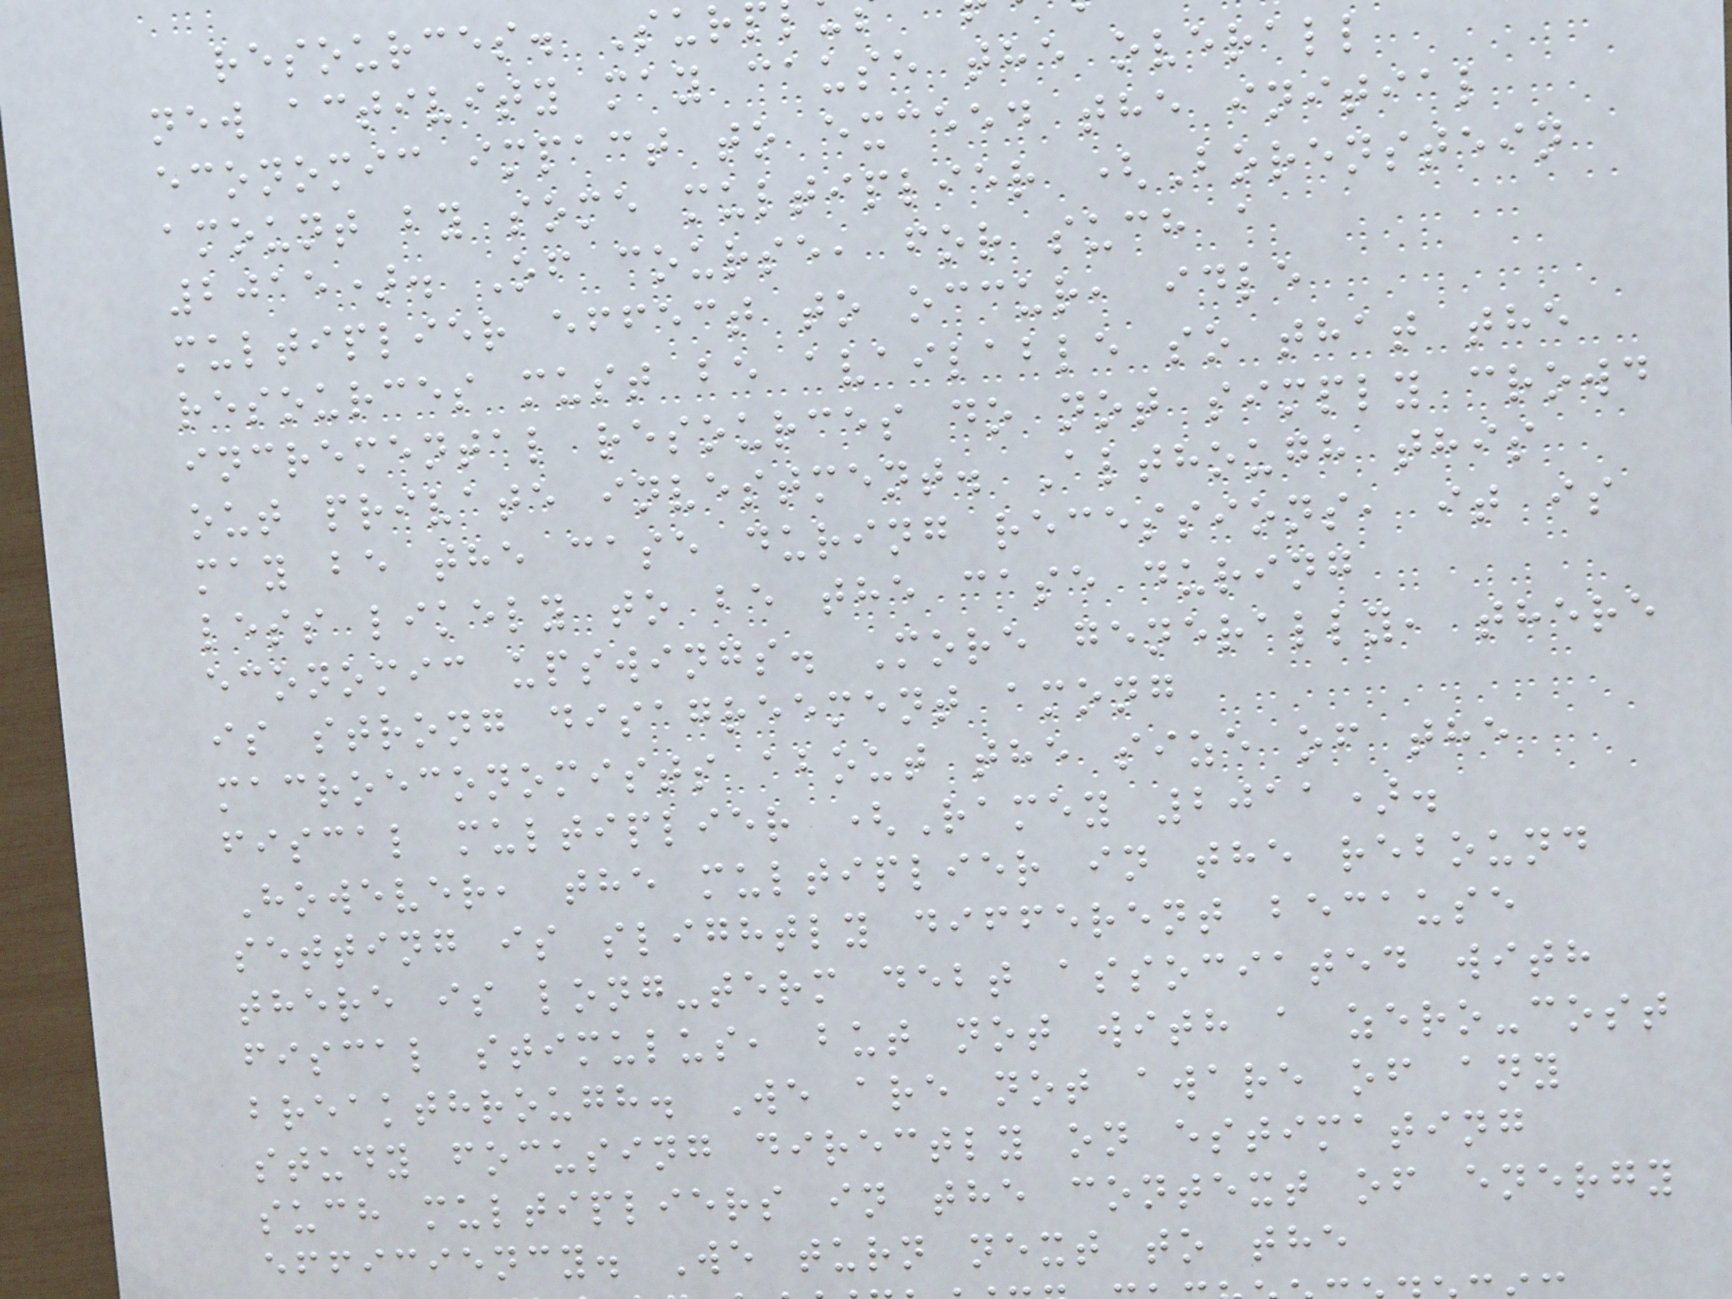resources. Sur
new activity may cause the overall
economic impact to exceed the initial
amount by some multiplier (Borenstein
2015). Of course, for such a
multiplier effect to occur, idle
resources must be available so that the
incremental resources do not simply crowd
out private investment. Although this
may be the case during recessions, it is
less likely to be the case during
economic upswings. More generally, there
is strong disagreement among
macroeconomists about the size of the
fiscal multiplier (Ramey 2011).
However, the multiplier in the rebound
setting is slightly different because
there is long-term debt associated with
fiscal stimulus, but not with a zero-cost
breakthrough. We are not aware of any
study focusing directly on estimating
such multipliers in the context of energy
efficiency. We turn next to the
